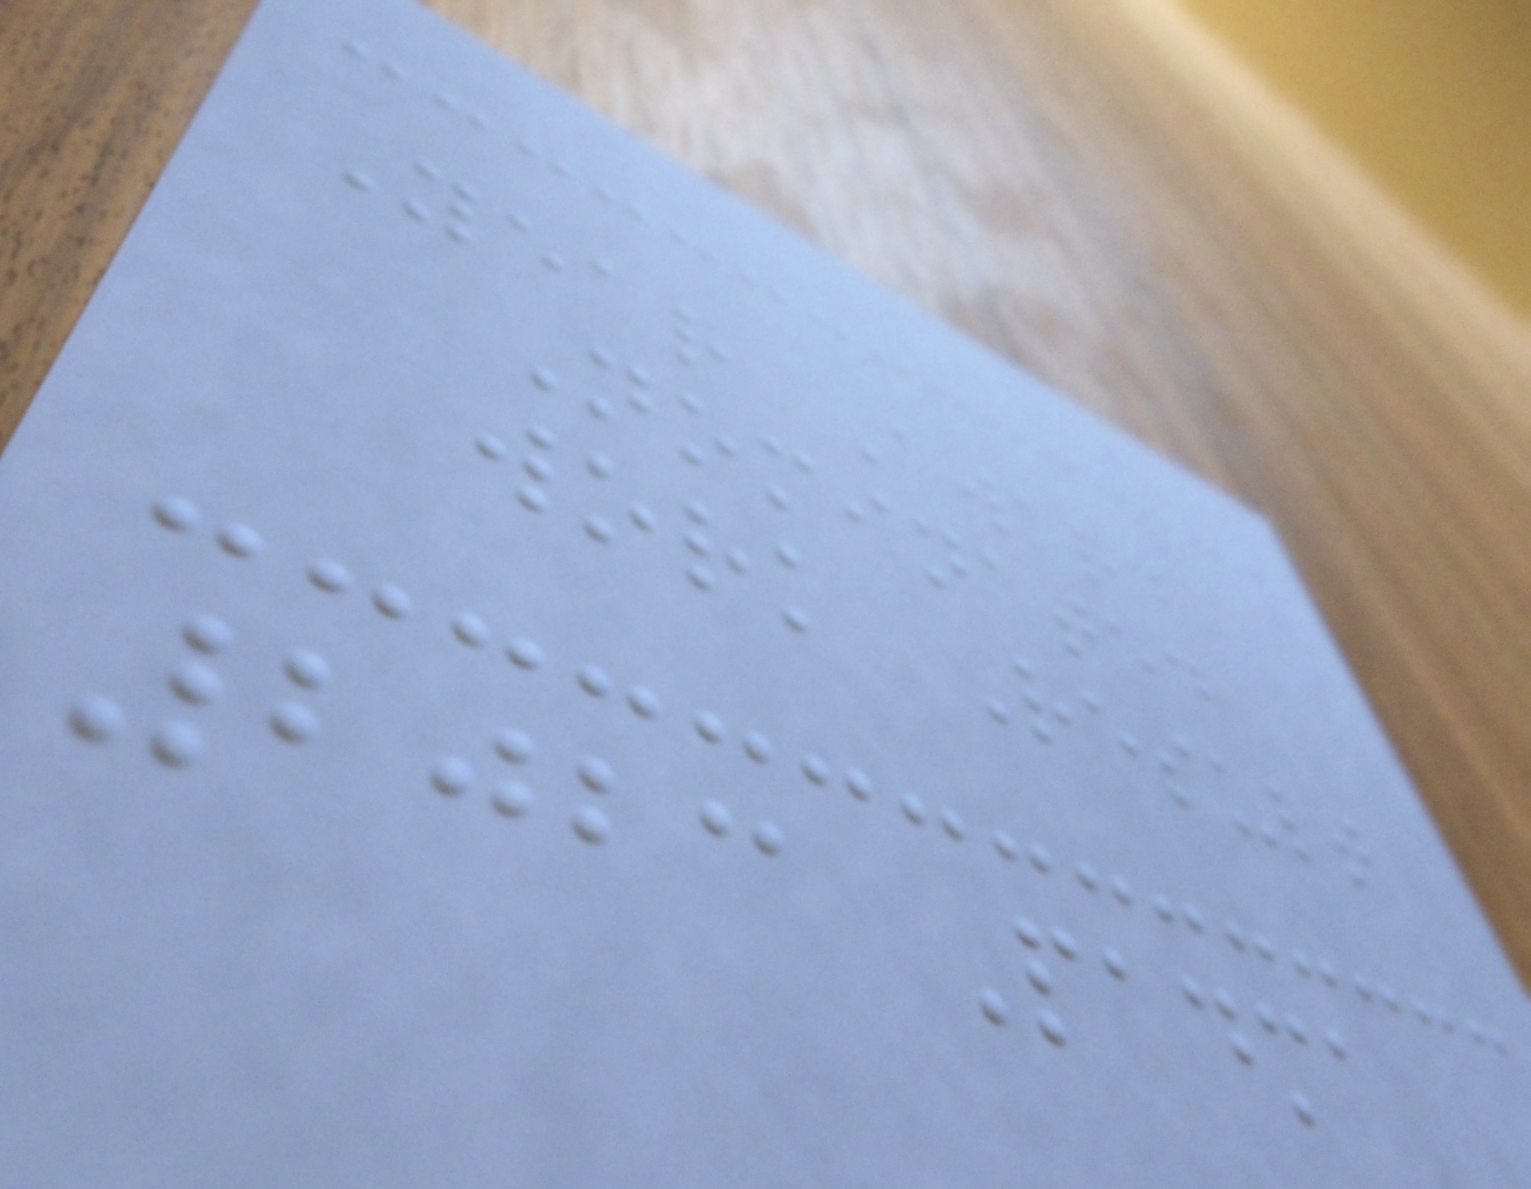Year Award
Nominated
work Result
2023 Padma
